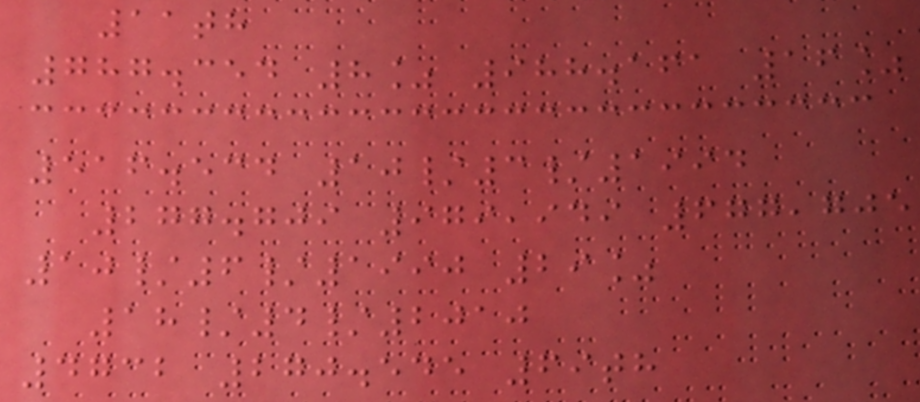11th
787.354 8% 988.161 16%
516.534 10/3/1994
277.709 979,949 677,705
10/6/1990 29%
18/4/2010
4732 270.545 69th
